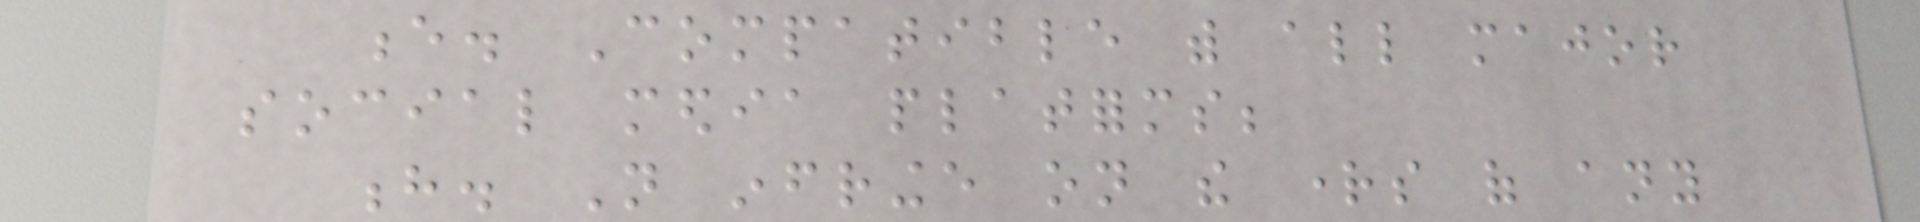e. Compatible with all major
social media platforms;
h. Not infringe on the rights of any
